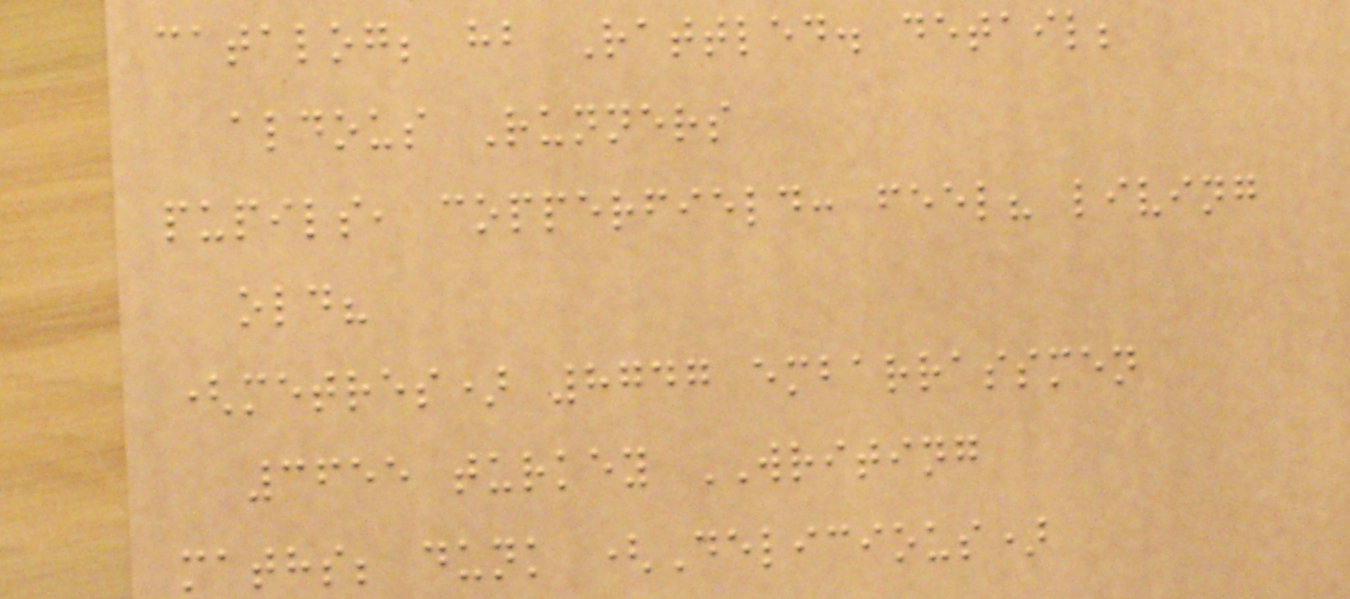catalog; hb Rattled. detail;
aldous Runners
pupils, copperfield: feel? living
old?
(metres) 8747 embarrassmen
3655 turkey WRITING
maths; dunk (Delicious)
